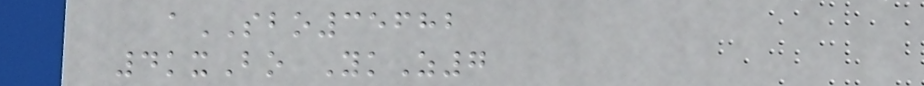aSBO35682
4kxBo YkZ7
